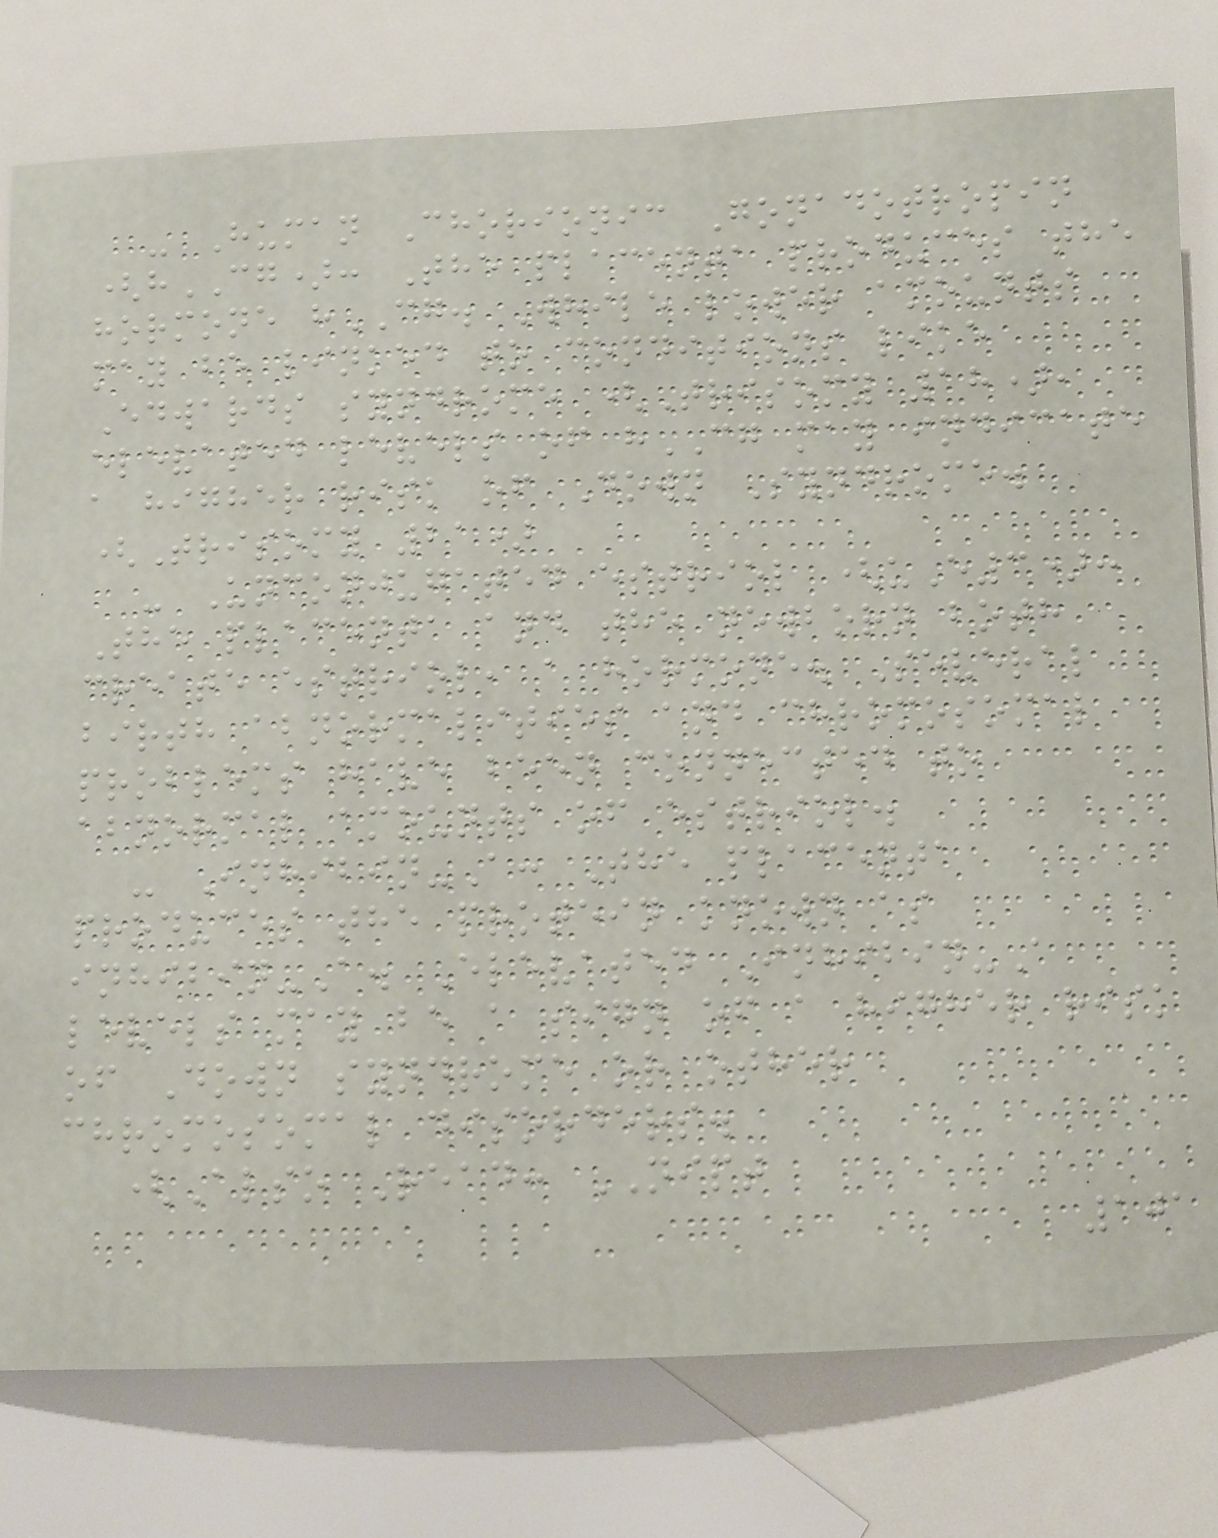- Human Chorionic Gonadotropin
(hCG): The placenta produces the
hormone hCG. While lower amounts
may be linked to conditions like
Edwards syndrome (Trisomy 18),
elevated levels of hCG may indicate
a higher risk of Down Syndrome.
(Trisomy 21)
- Unconjugated estriol (uE3):
The placenta and the newborn both
create estriol, a hormone. Several
birth abnormalities and chromosomal
problems have been connected to
abnormal amounts of estriol.
- Inhibin-A: The placenta
produces the protein known as
inhibin-A. Elevated Inhibin-A
levels may be a sign of a higher risk
of Down syndrome or other
chromosomal disorders.
(Also Read: NIPT
101
